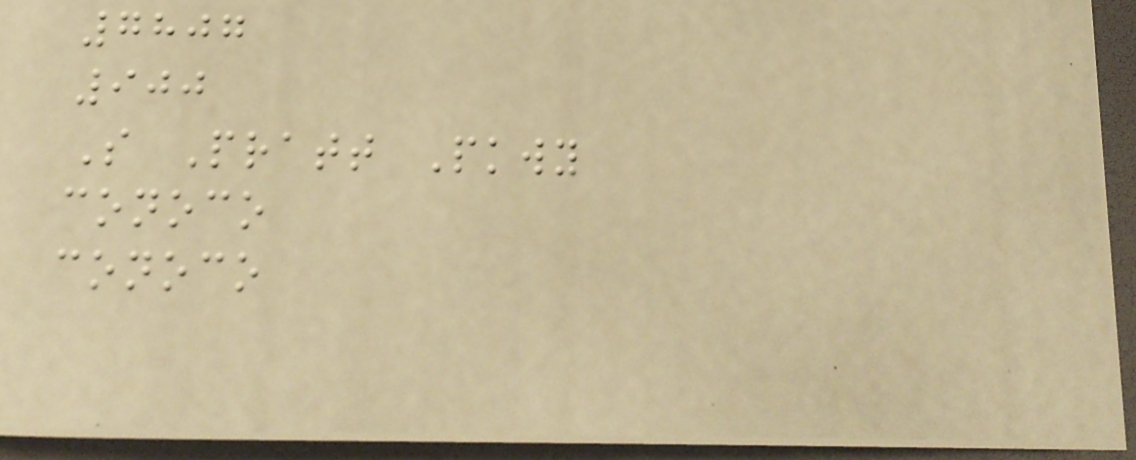7807
900
S Pratt Pkwy
conoco
conoco
